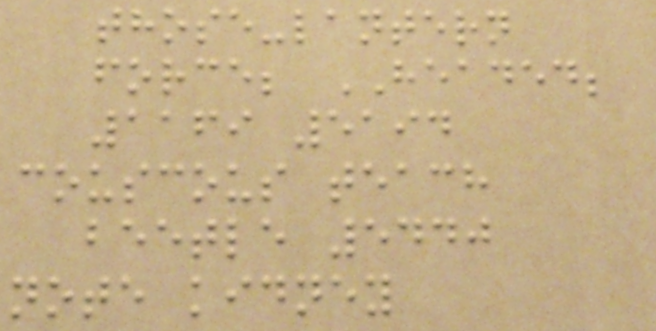those-lantern
force; HEADED;
1169 5194
couscous teach
beetle 5440
note kidney
